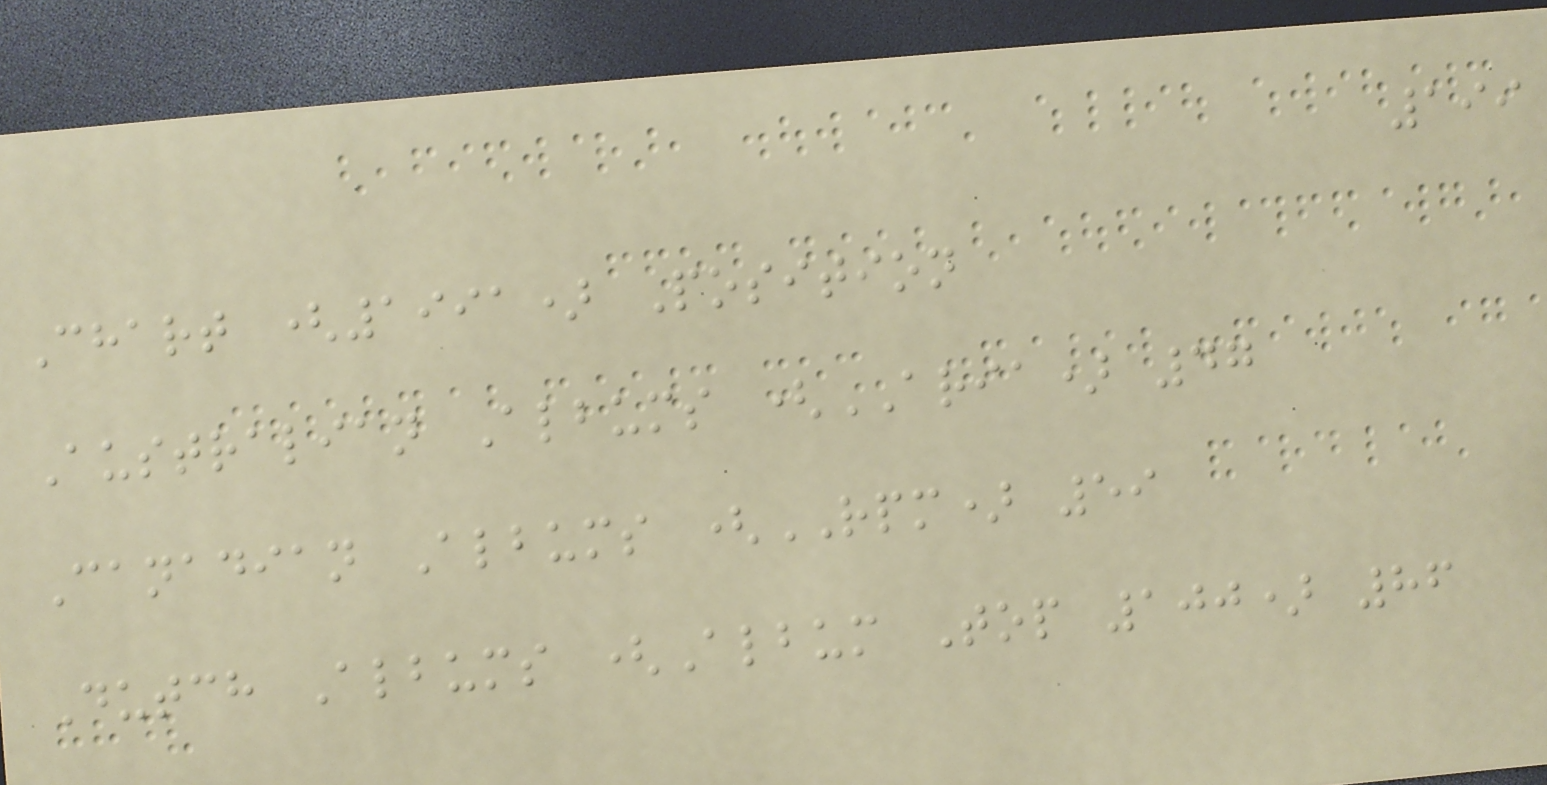199
Chart (1991) Position
Australian Albums (ARIA) 47
Canadian Albums (RPM) 59
Dutch Albums (Album Top 100) 86
